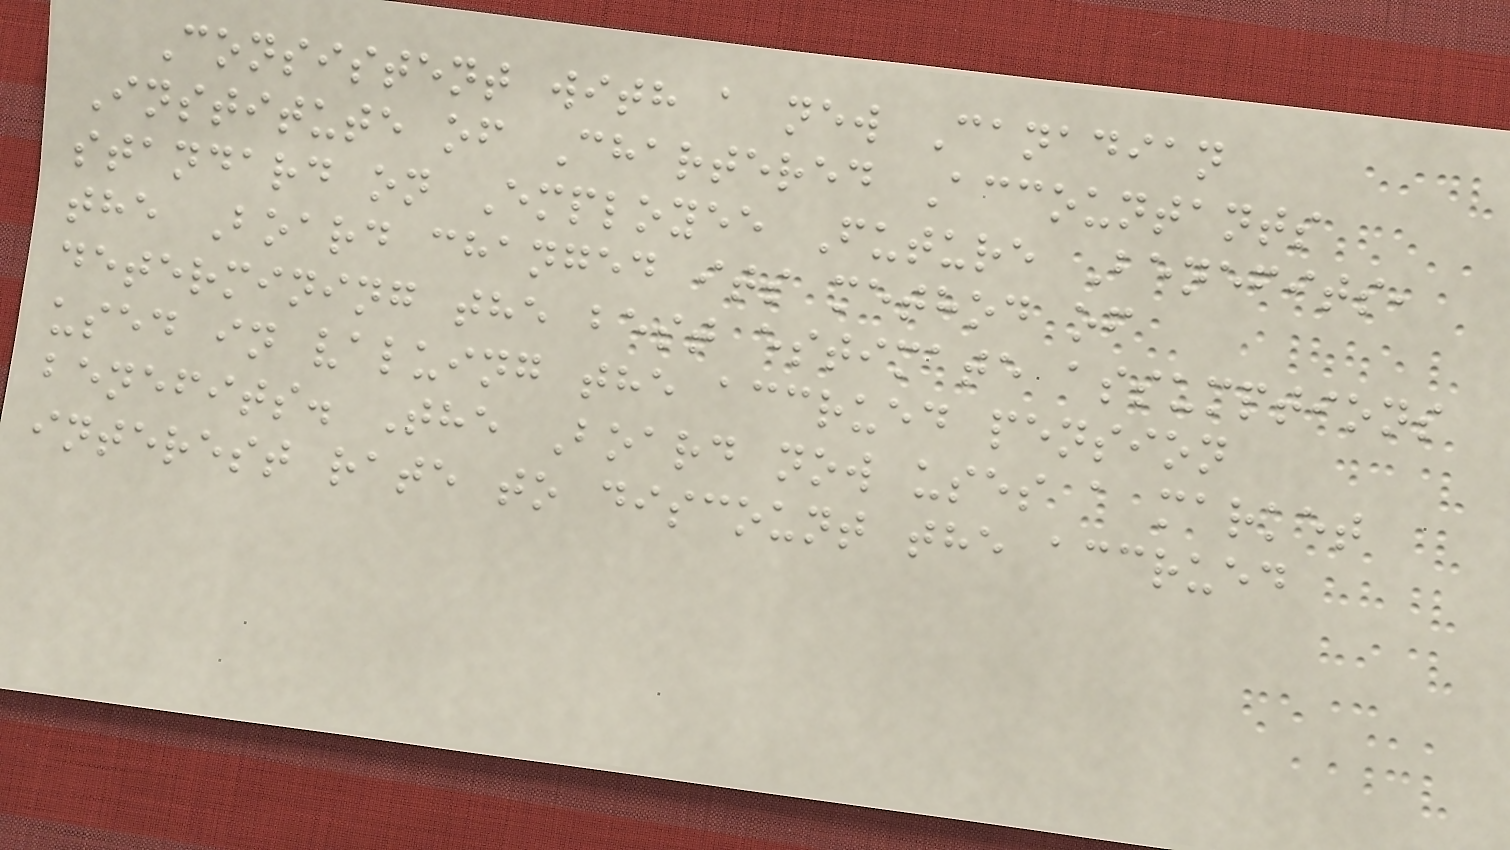Consistent with a new Canadian
Institute of Chartered Accountants
standard on Employee Future Benefits,
the Board changed its method of
determining the best estimate assumptions
used in valuing the accrued pension
benefits. The Board now uses a market
interest rate to discount the accrued
